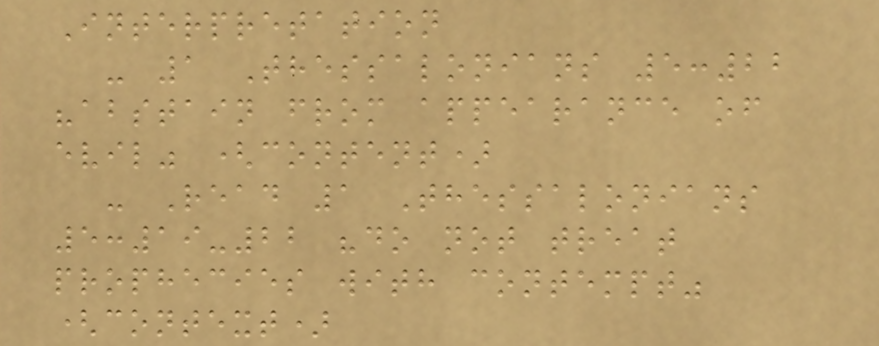Interpretation
- 1 Thessalonians 5:22
"abstain from appearance of
evil" (content)
- Read 1 Thessalonians
5:19-22 "do not treat
prophecies with contempt"
(context)
